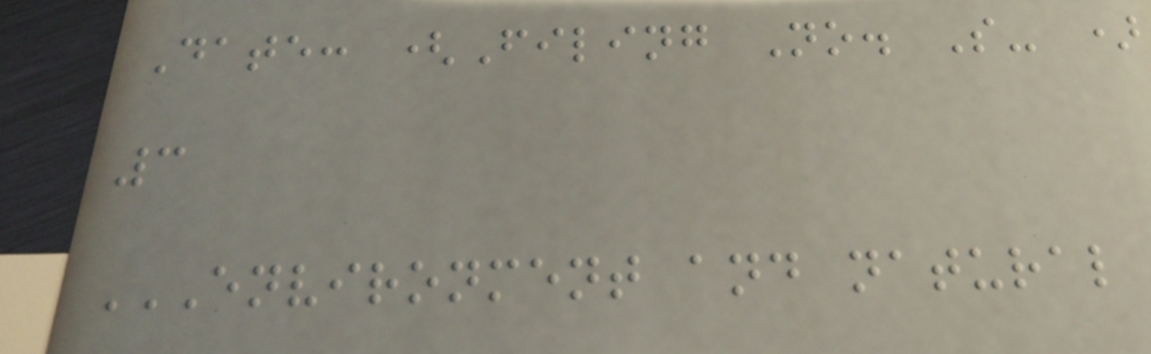Date: (Filing No. S- )
3
ENVIRONMENT AND NATURAL
